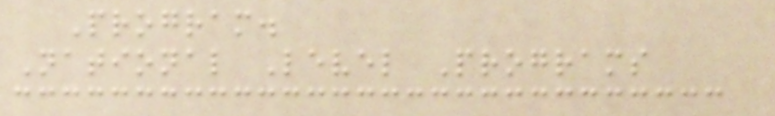Program.
National Level Programs
